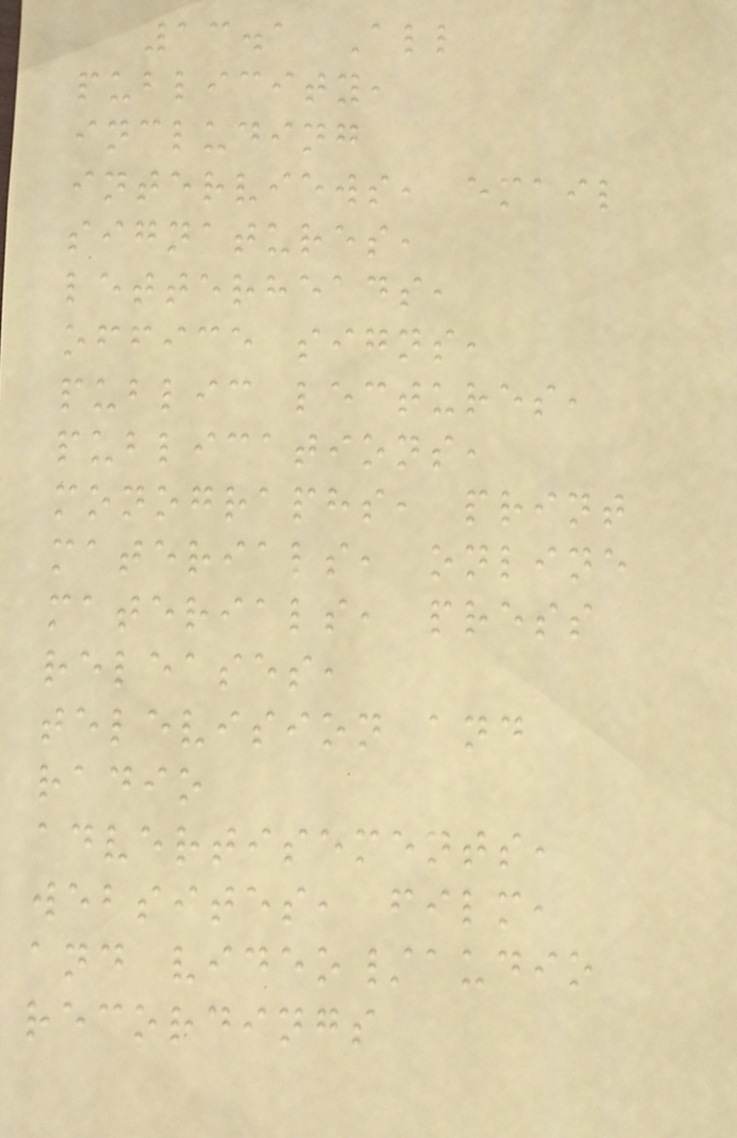13.1 All
publicity,
including
interviews, email
signatures,
letterheads,
office signs,
public lectures,
publications,
monographs, print
materials, online
materials, press
releases,
television and
radio
advertisements,
websites, film,
and video/audio
recordings
